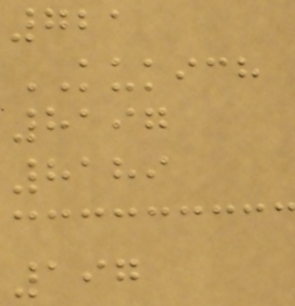721
KUKICH
8197
8189
197
